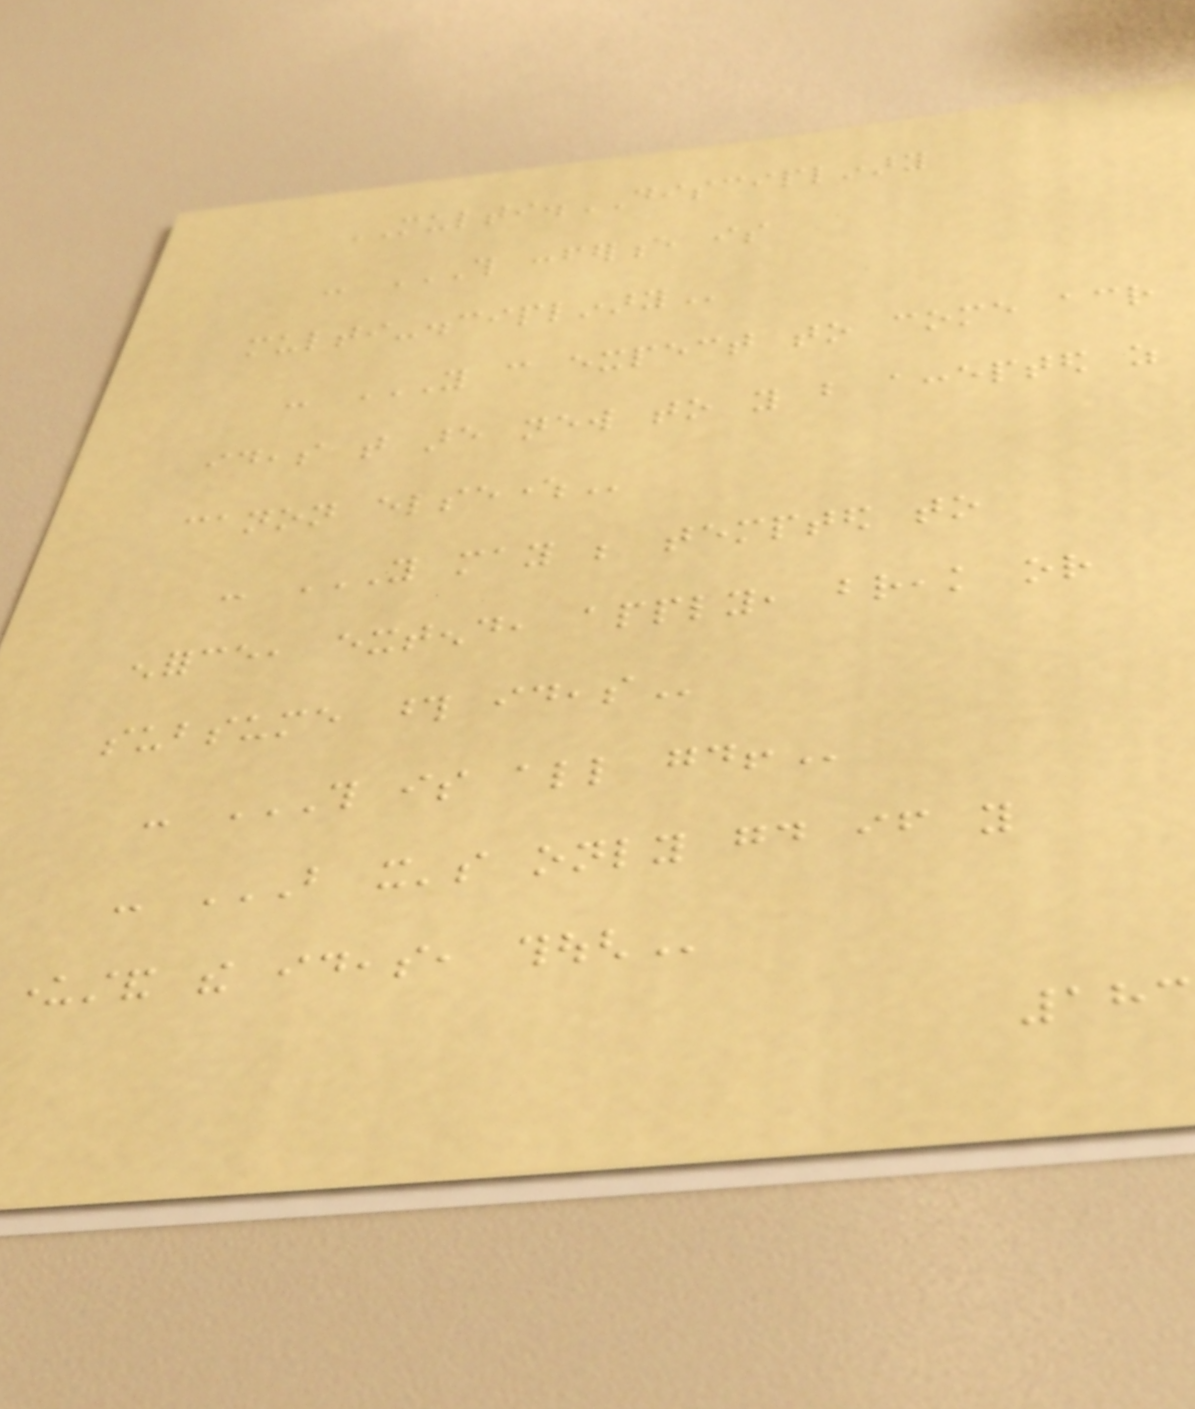MULTI.DISCIPLINARY
- THIS CONFERENCE IS
MULTI-DISCIPLINARY
- YOU CAN EXPECT TO COME ACROSS
IDEAS THAT ARE NEW TO YOU BUT ACCEPTED AS
CANON ELSEWHERE
- YOU MAY BE TEMPTED TO
ENFORCE, EXTEND, APPLY, BREAK OR
SUBSUME THOSE IDEAS
- THIS IS ALL GOOD!
- BUT IT'S ONLY GOOD IF YOU
UNDERSTAND THE IDEAS, THOUGH
183
